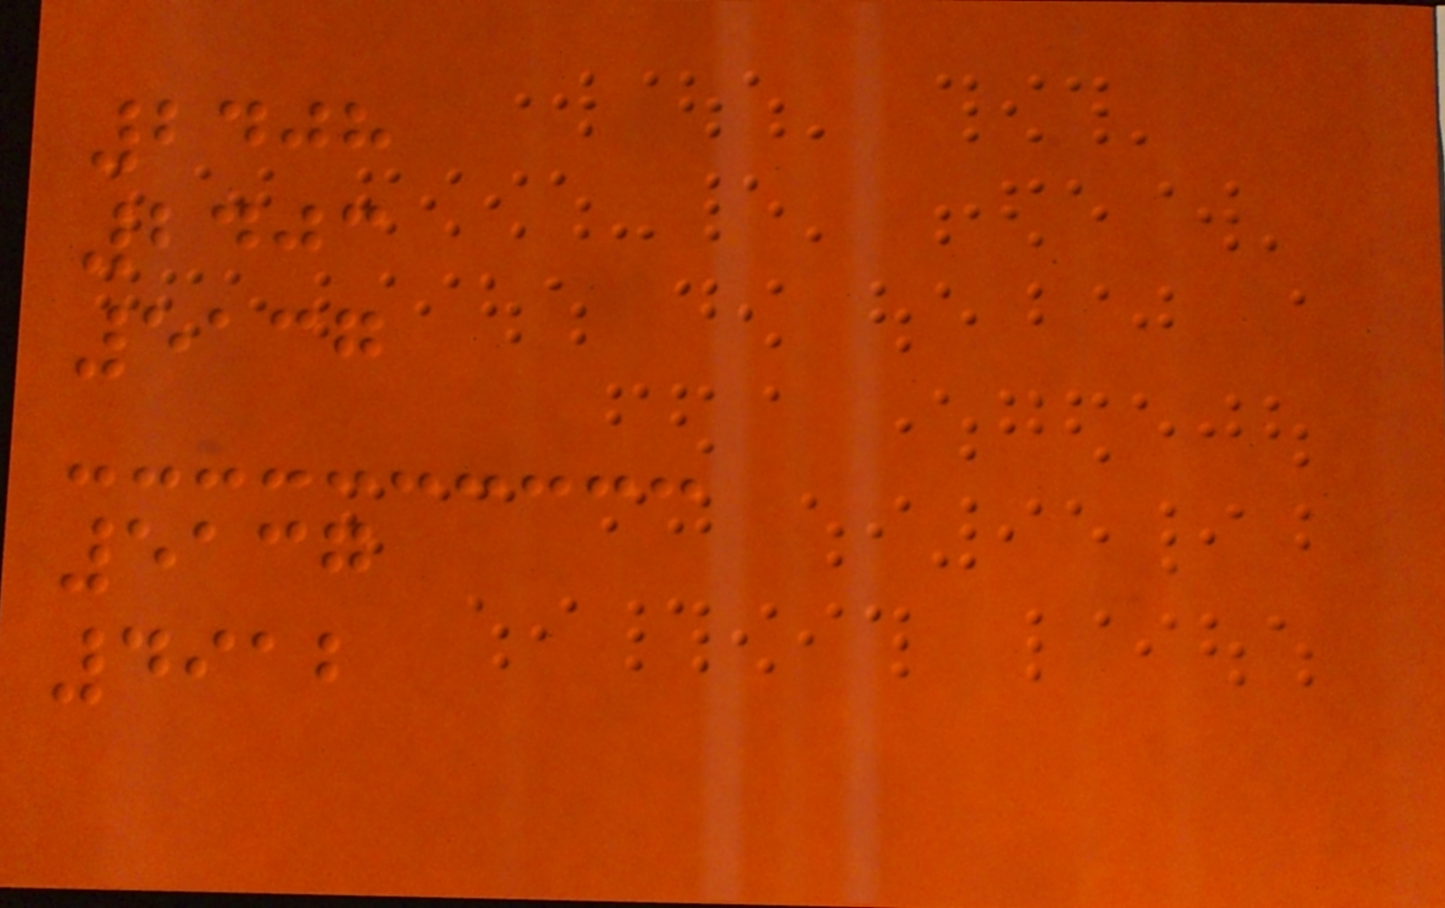2408
2403
5137
5137
4912
